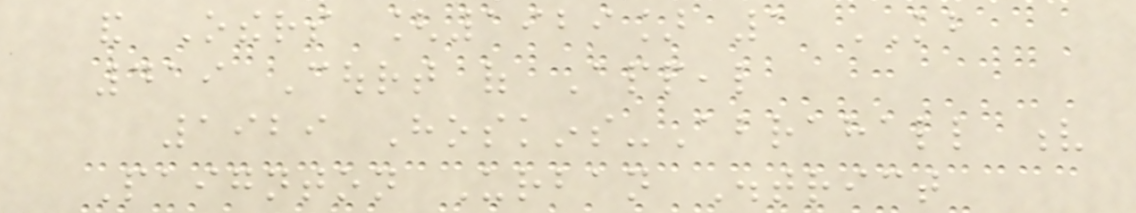and Others [1929] 1 KB
419 Court of Appeal
1929 Hoskins-Abrahall v
Paignton Urban District
